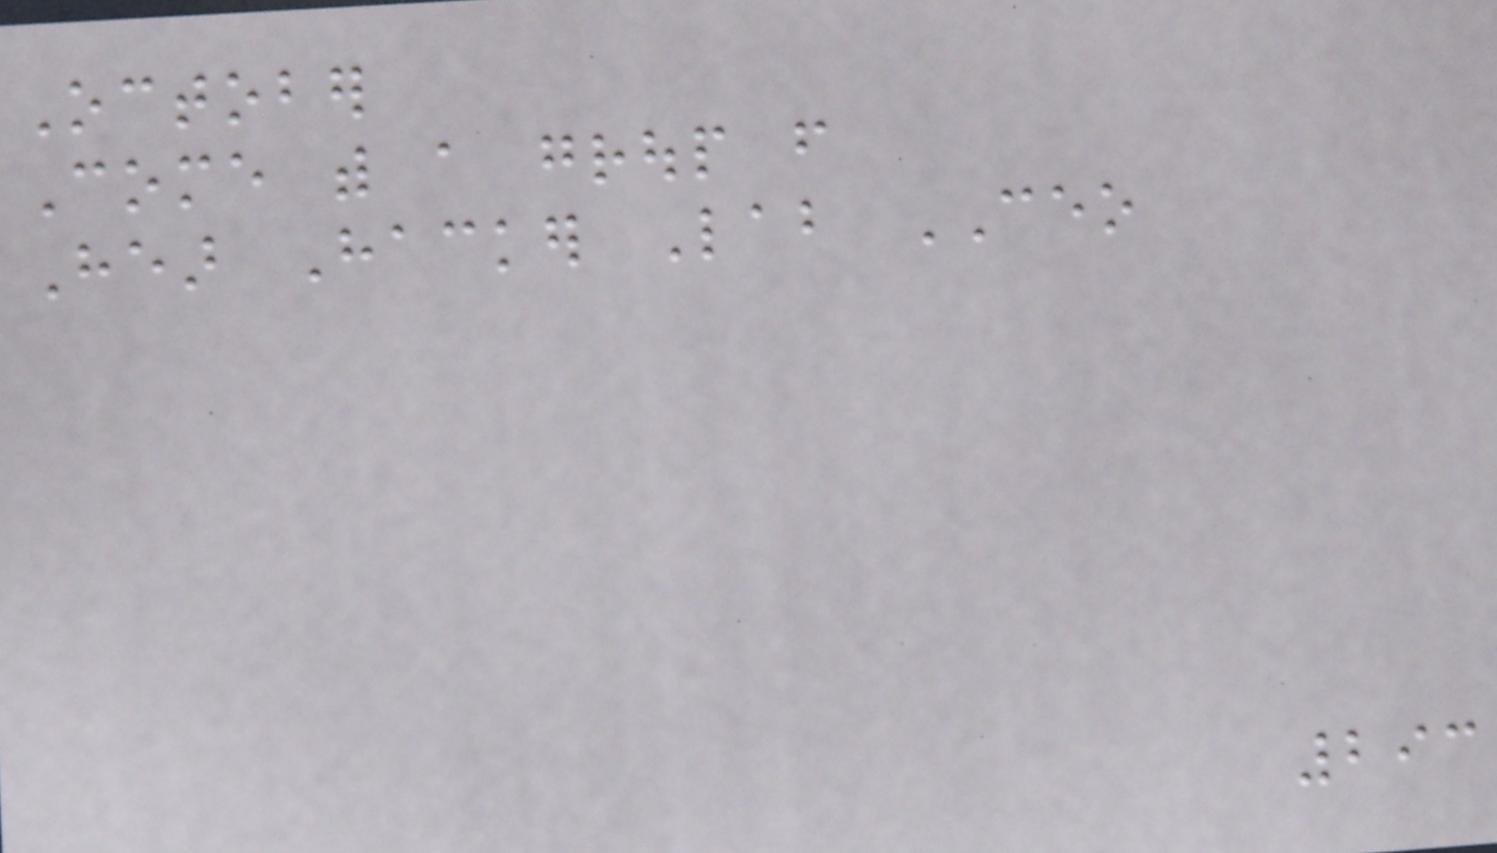October
Come with a group from
Hear Hacker Lab CEO
293
